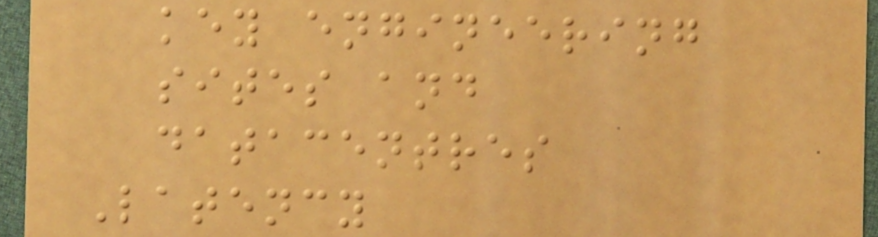key engineering
sites and
datacentres
Latency
